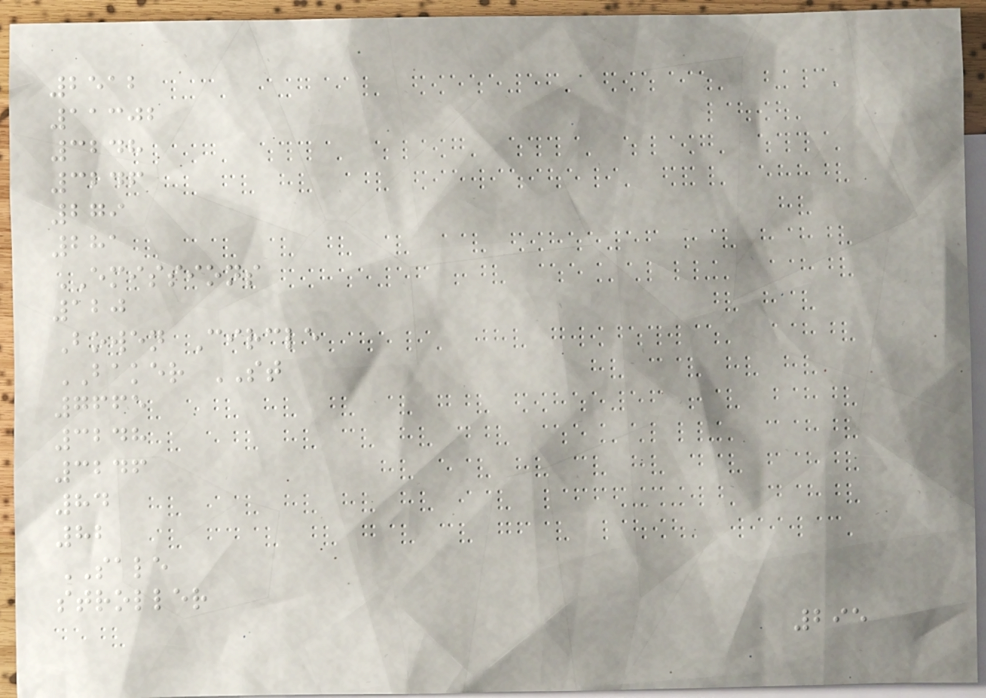2512
11302
3248
3246
279
281
EMISSIONS
120
Bowen Circle
BAKER ST
7665
3248
3246
84
82
SALE
stroller
295
